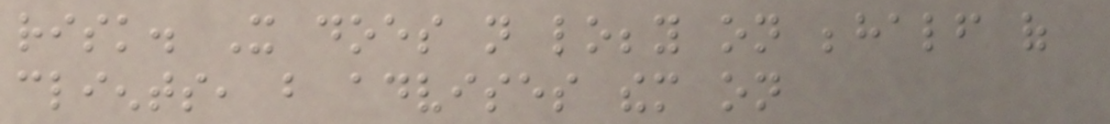risk. It does not lobby on behalf of
clients, but advises them on
